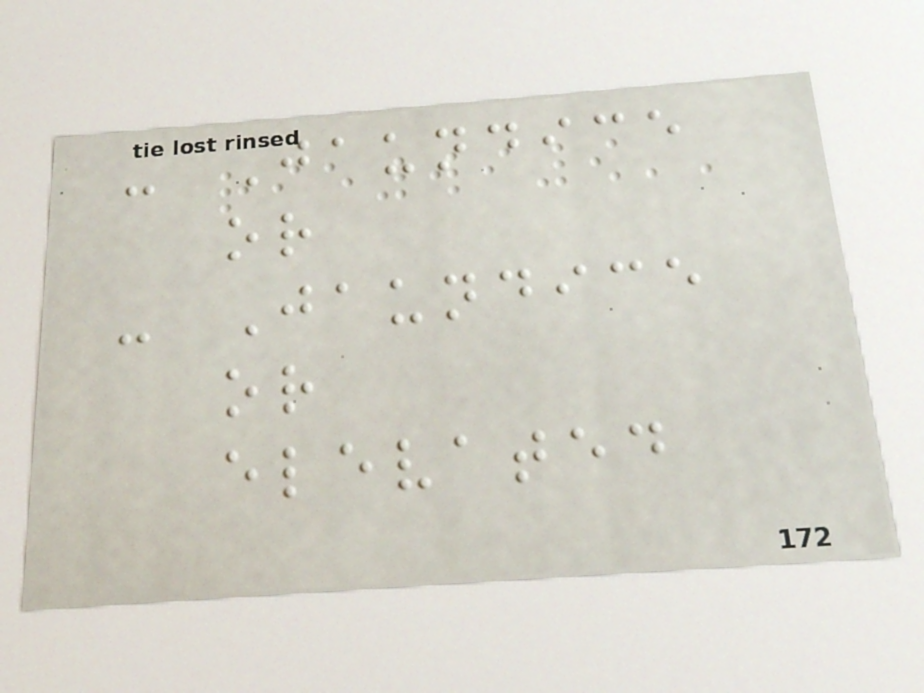- Jaundice
or
- Jaundice
or
elevated
